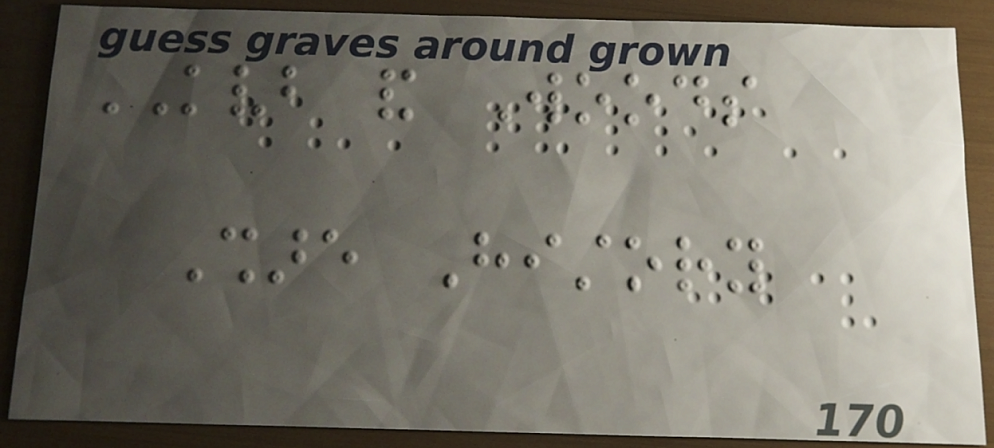KVB and Woods
Share History
